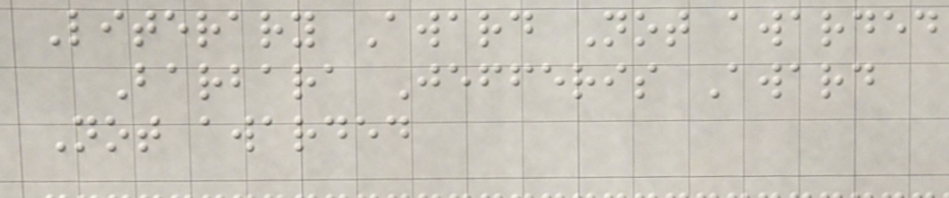Literary Award Not awarded
Barbara Jefferis Award
Not awarded
